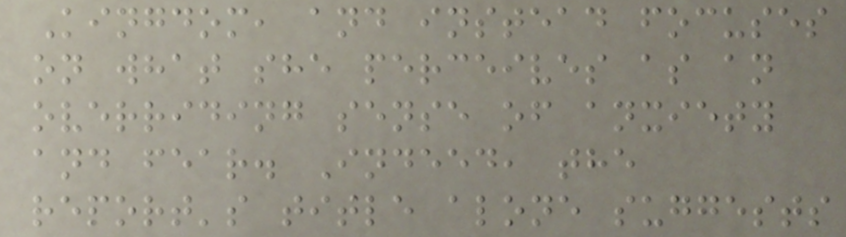Kingdom, and instead focuses
on what she perceives as an
overriding sense of anxiety
and fear. Indeed, the
report's title alone suggests
